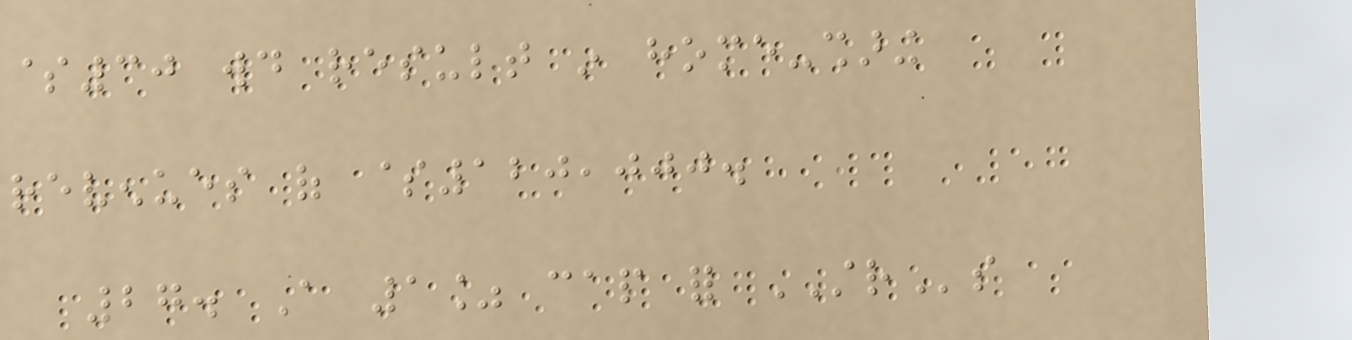$30 would result in home-sharing
revenues of $120,000.
27. A 1% cap for STRs
